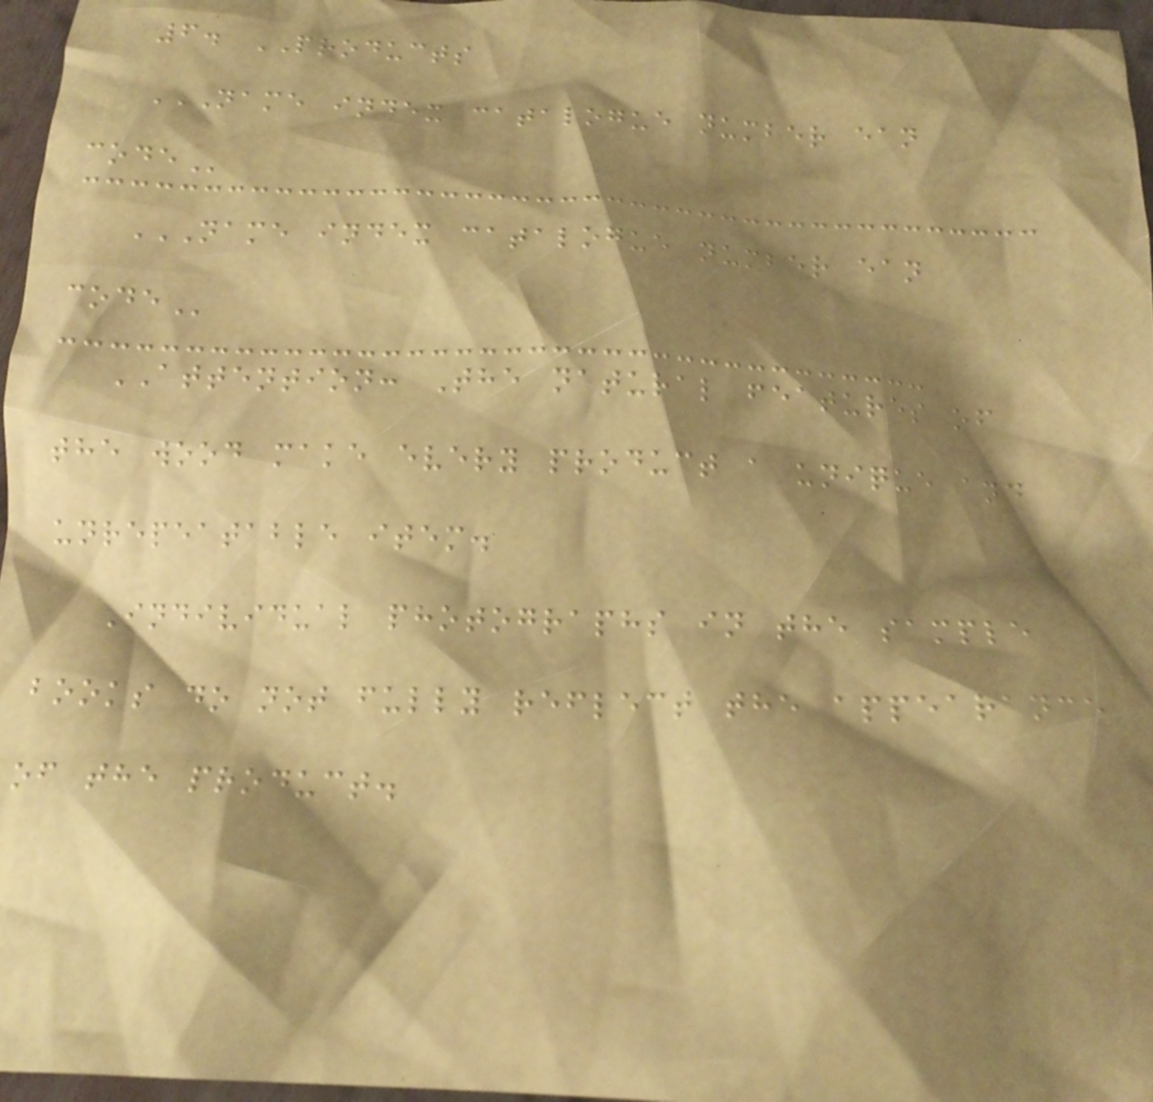6. PRODUCTS
NAME INDEX CATALOGUE NUMBER EAN
CODE
NAME INDEX CATALOGUE NUMBER EAN
CODE
ATTENTION: The natural features of
the wood make every product a unique and
unrepeatable item.
Individual photographs in the sample
books do not fully reflect the appearance
of the product.
